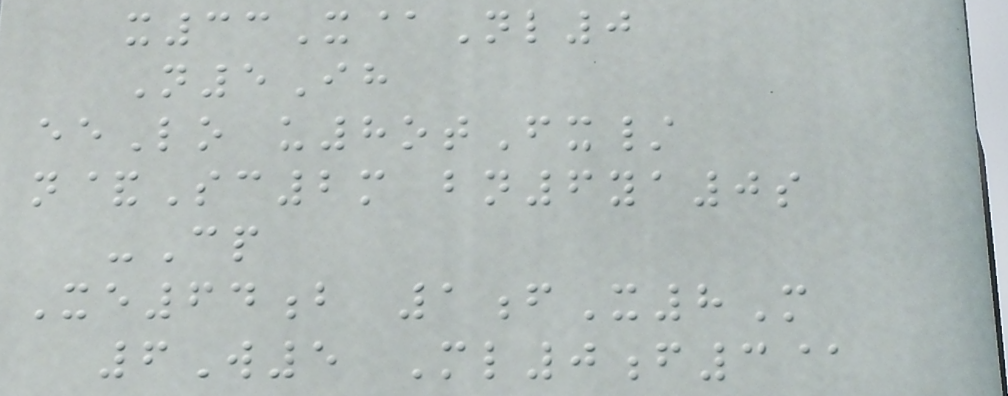x33X@Nl0
N5Ih
eeLo u8otFx/
n&Sc2m bn6ya0s
-Cp
Xe64b 1fX8M
6W5 Ml0f3@
